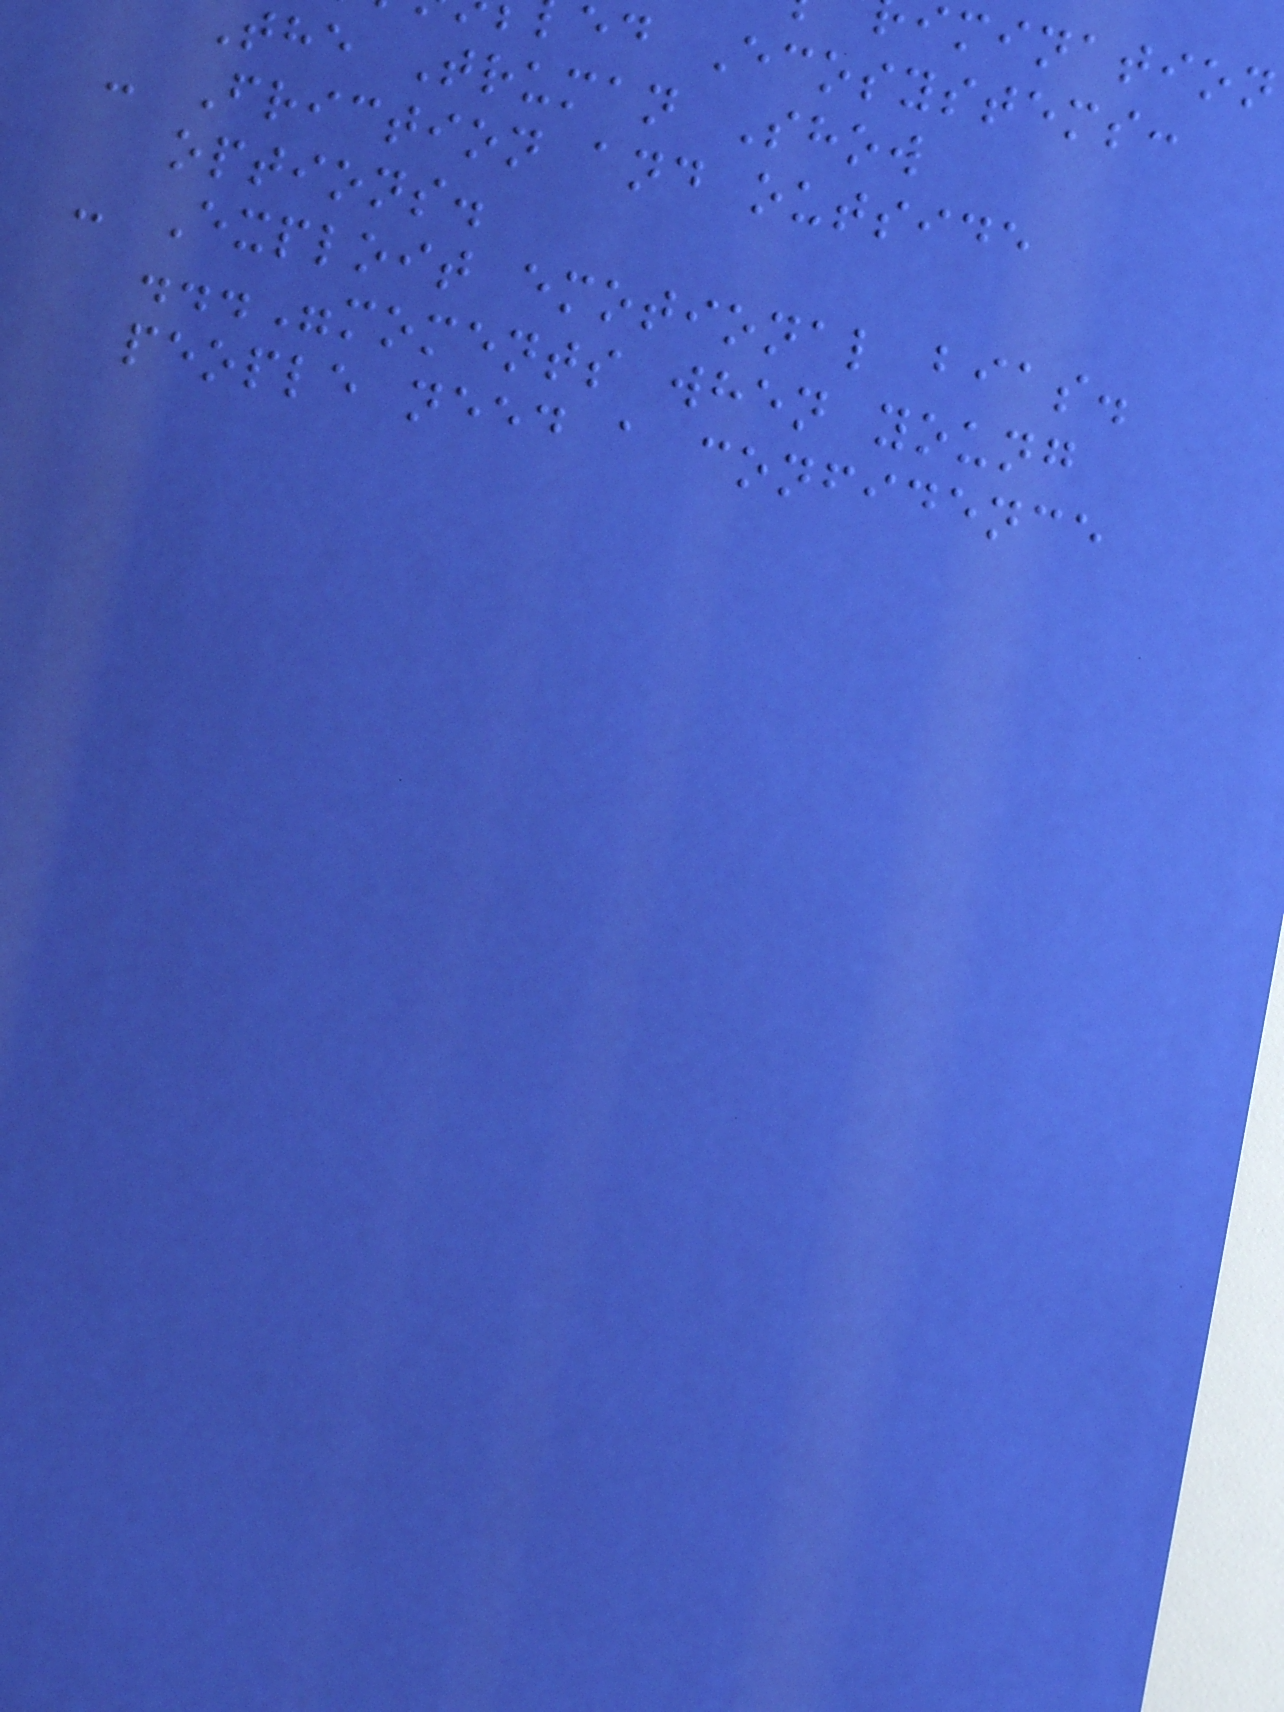mination
ed Ecosystems:
the Truman Show
- Friction and outside
options.
- Exploit emotional bias.
..."moments when young
people need a confidence
